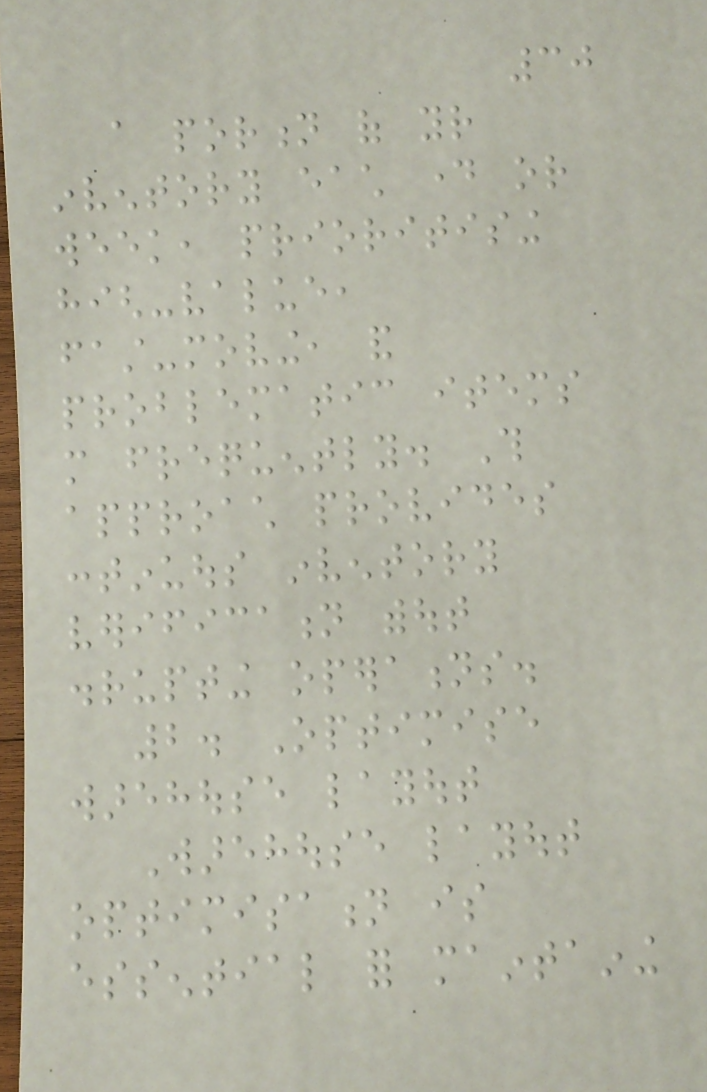30
a portion of your
inventory each day or
week, prioritising
high-value,
fast-moving, and
problematic items
more frequently. This
approach provides
continuous inventory
verification without
disrupting operations.
2. Optimise
warehouse layout
Warehouse layout
optimisation is
essential for maintaining
